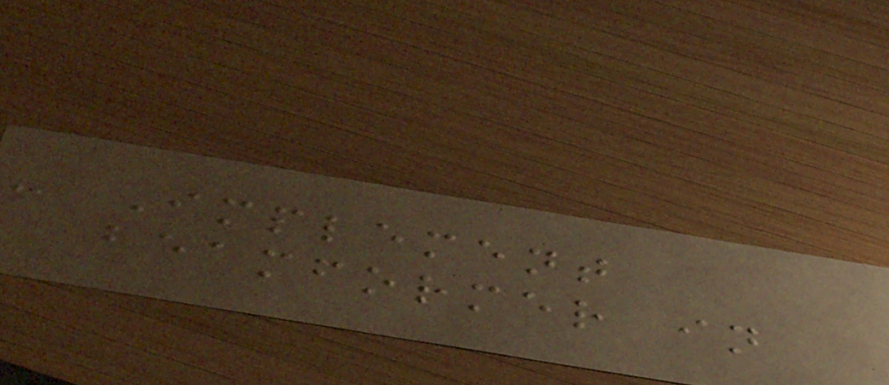- Implement
beamformer in
